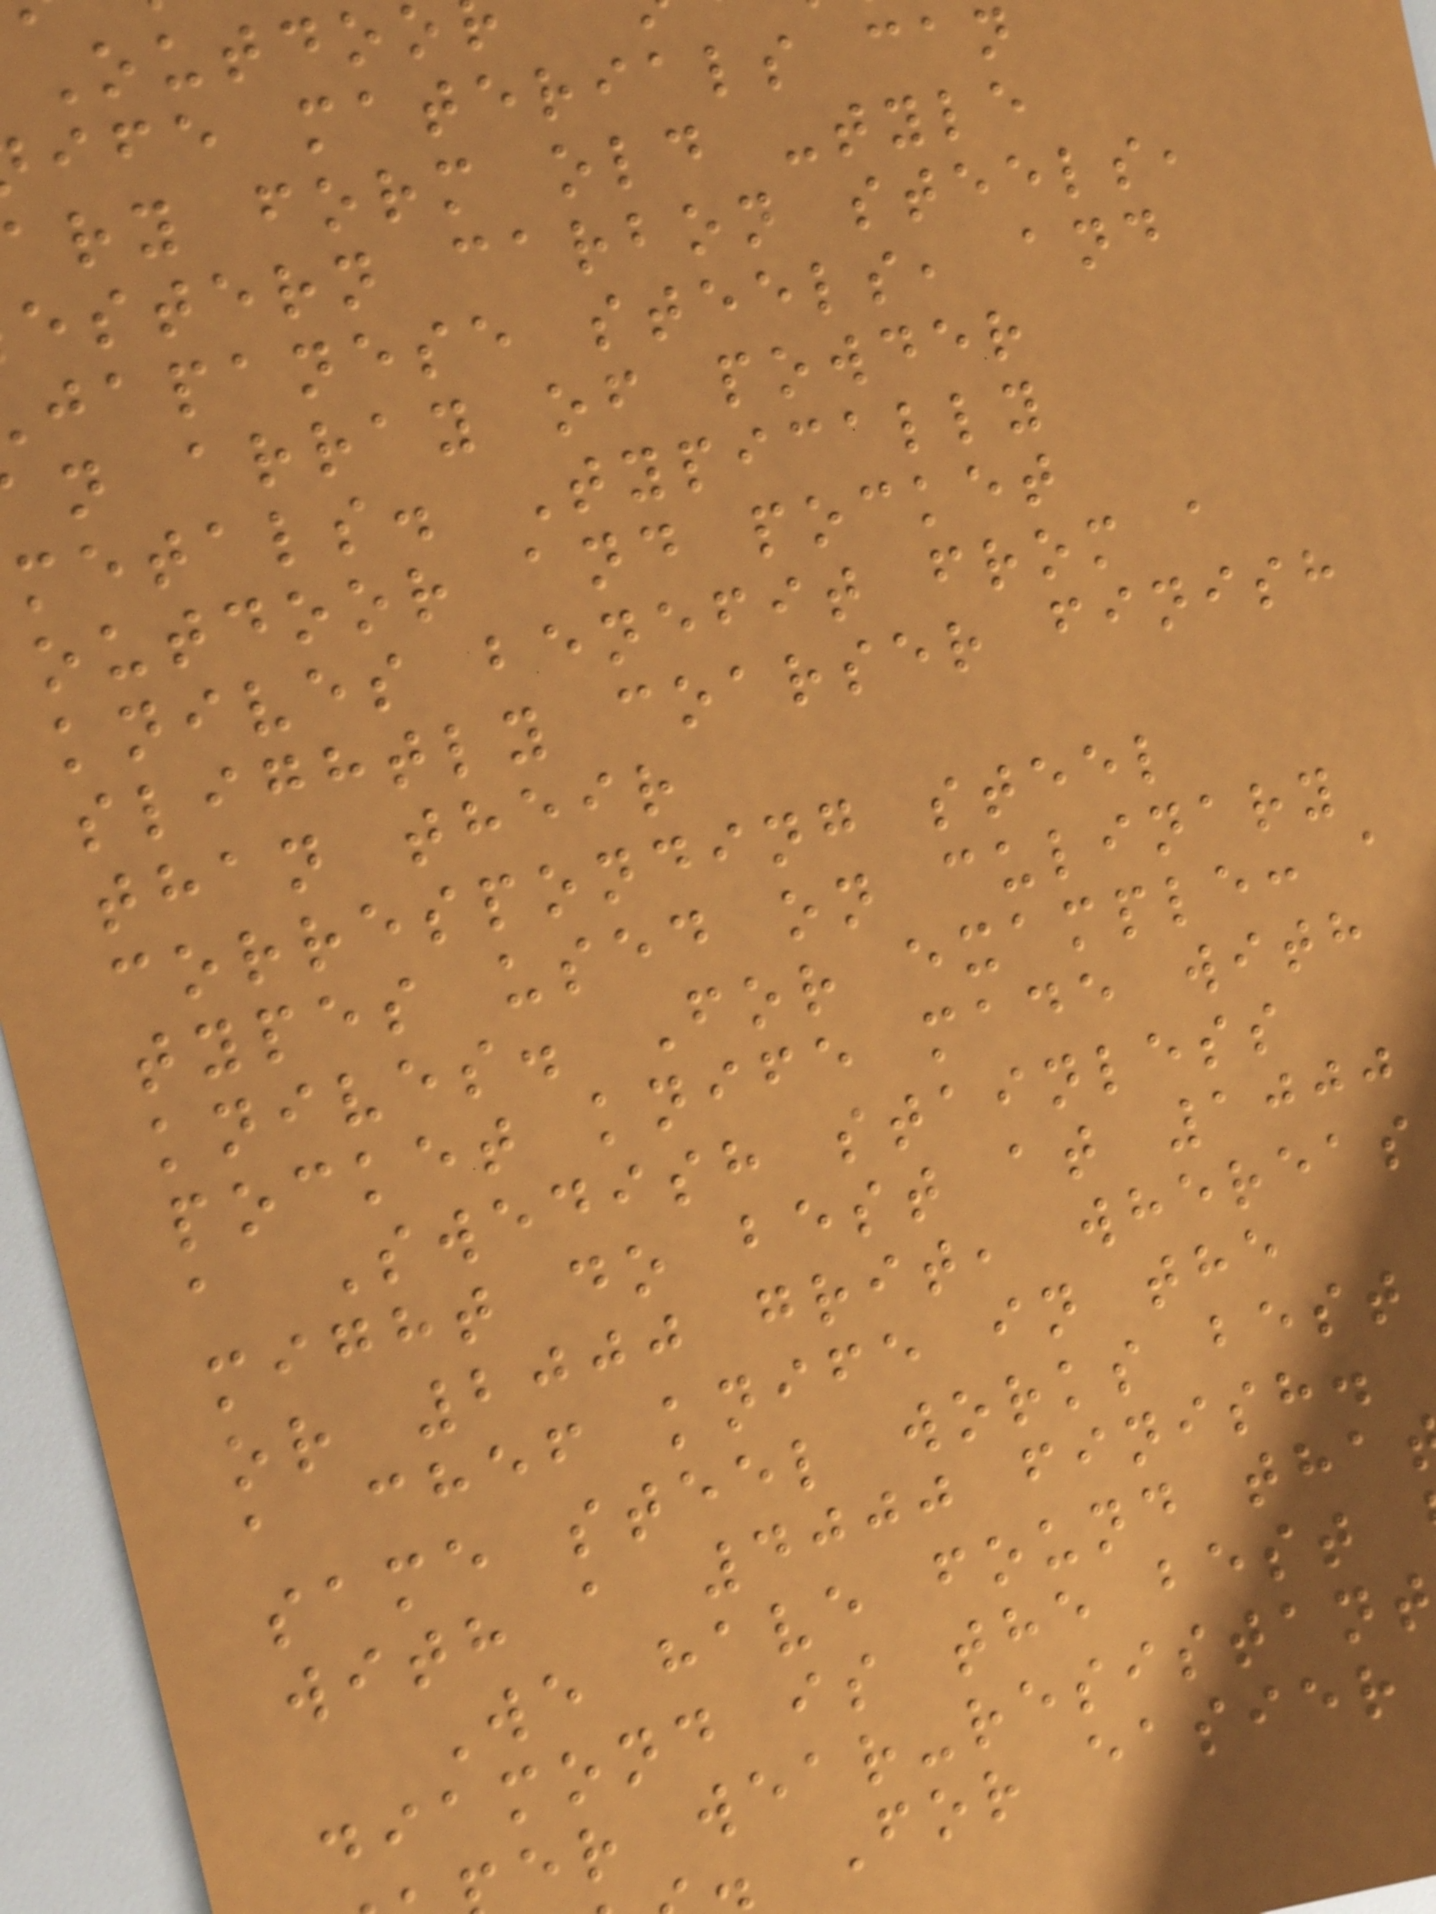Outdoo
ife materials can
ary form old -tyle
estern carbon steels,
japanese steels, and
n array of powder
metals. Typically
outdoor and pocket
knives benefit from a
slightly coarser finish
than their
corresponding steel
types used on culinary
knives. For example: a
pocket knife made with
a Swedish stainless
might do best at 1000
or 2000 grit, whereas
a chef knife in the
same steel works best
with a 4000 finish.
We have found tha
diamond is the best
er wear-resistant
For easier
